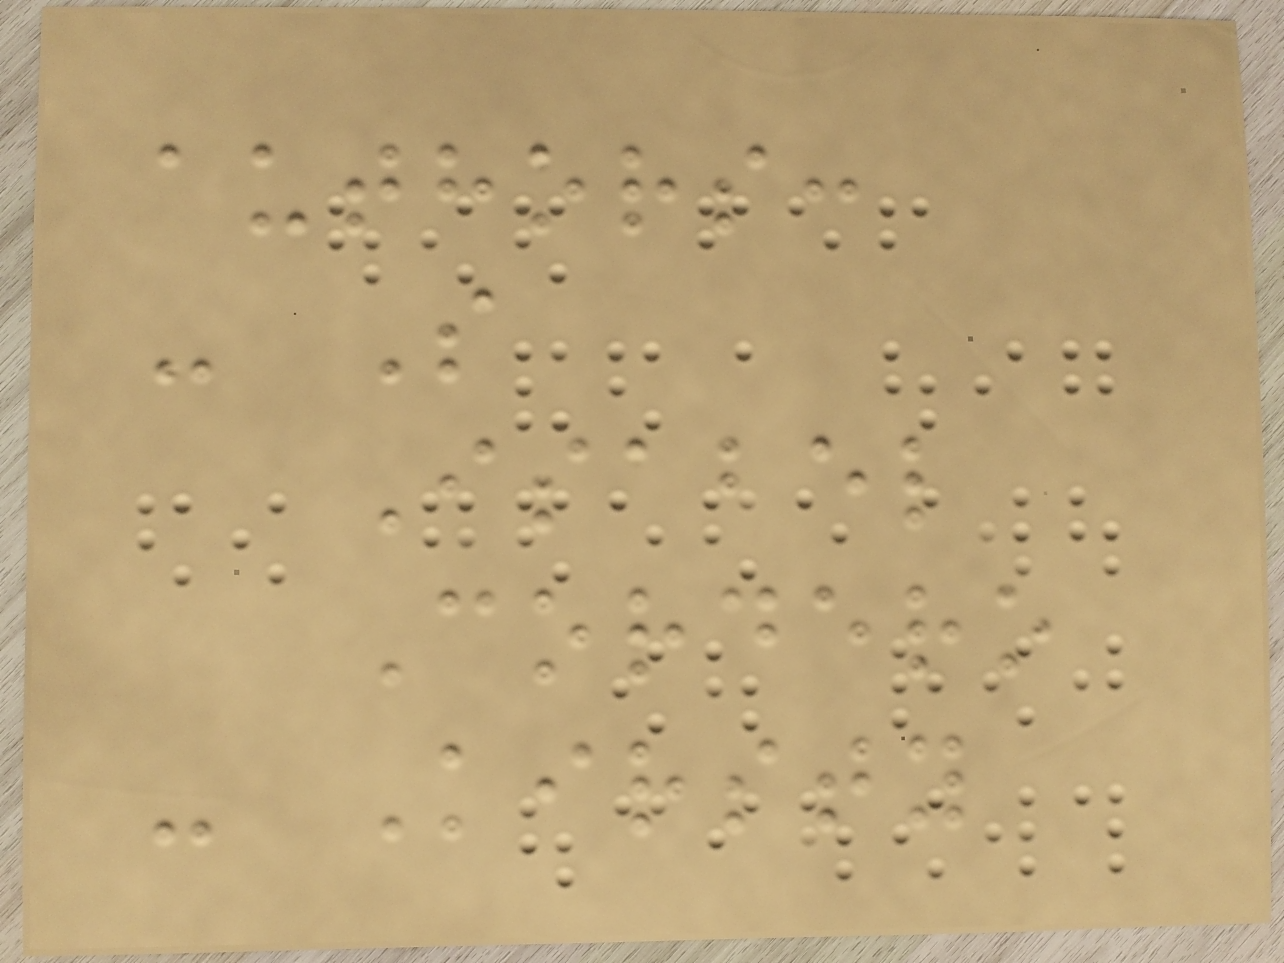authors:
- S
Isabel
Cordero
- Kirsty
